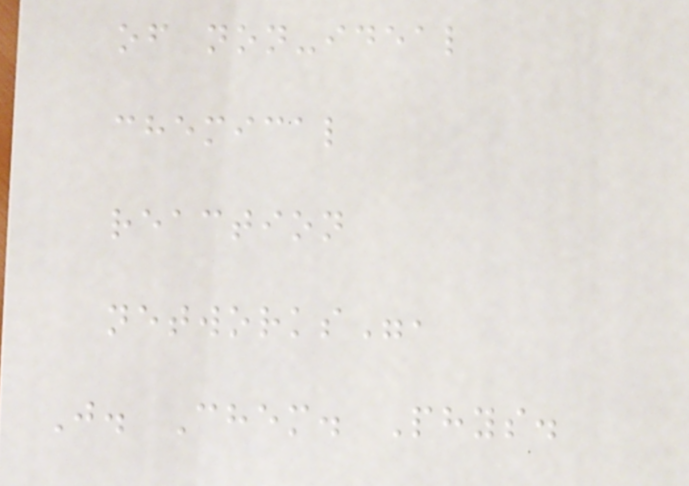of non-ideal
chemical
reaction
networks",
J. Chem. Phys.
